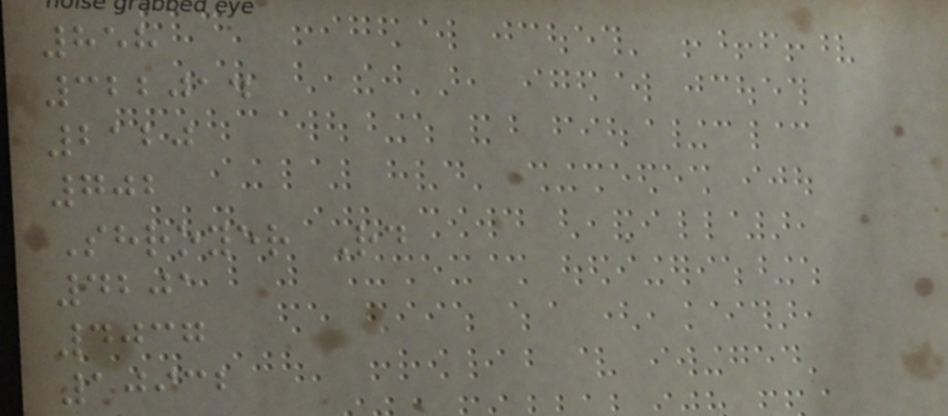858
322014
2120
702
Shroyer Rd
4201
4037
10932
